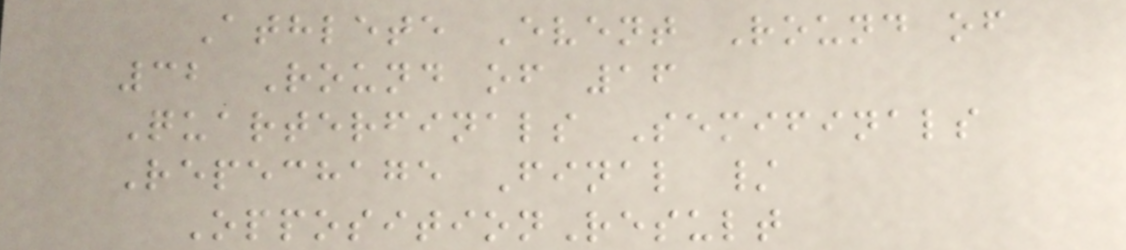Athlete Event Round of
32 Round of 16
Quarterfinals Semifinals
Repechage Final /
OppositionResult
